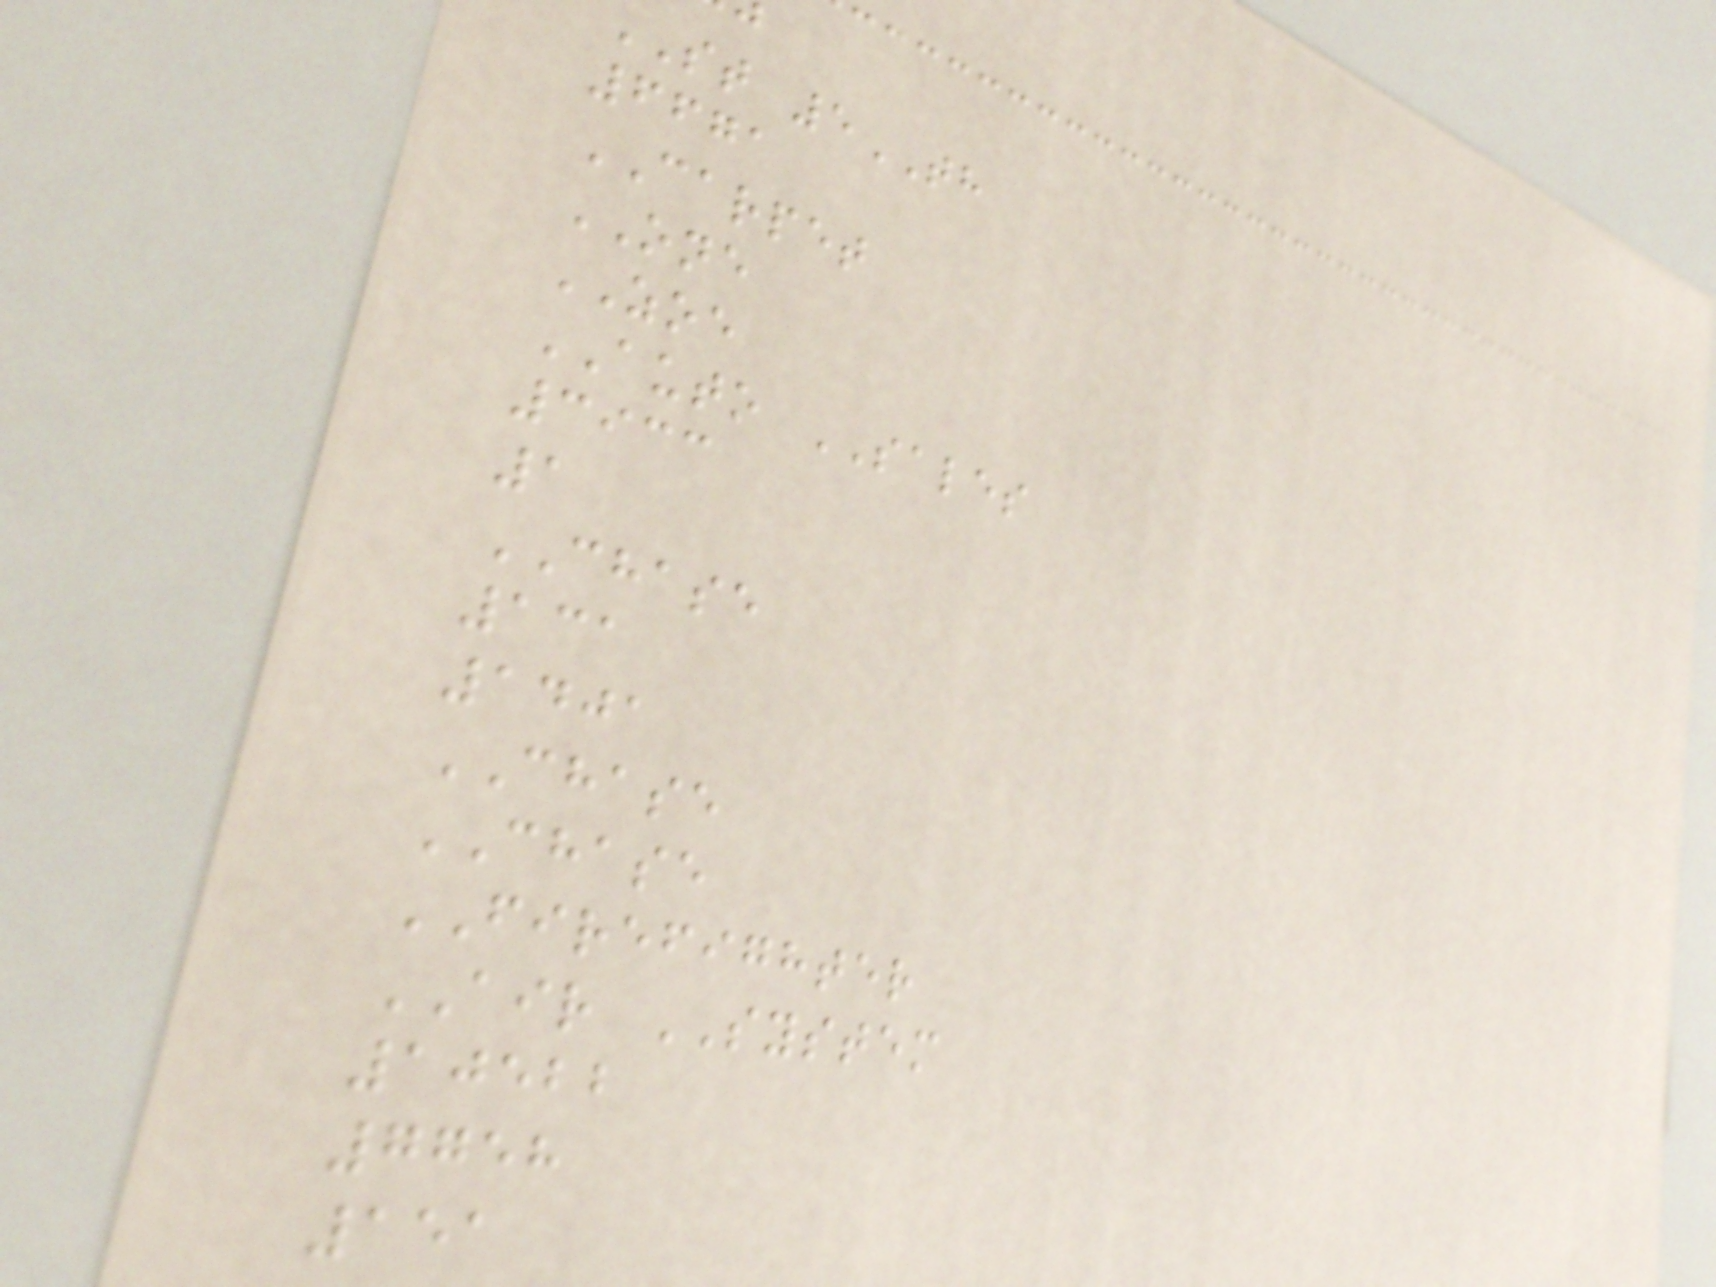st 5TH
6671
CARPET
ONE
ZOE
AUTO SALES
3933
1
CHASE
131
1401
CHASE
CHASE
FIREFIGHTER
AIR SYSTEM
10522
7758
151
